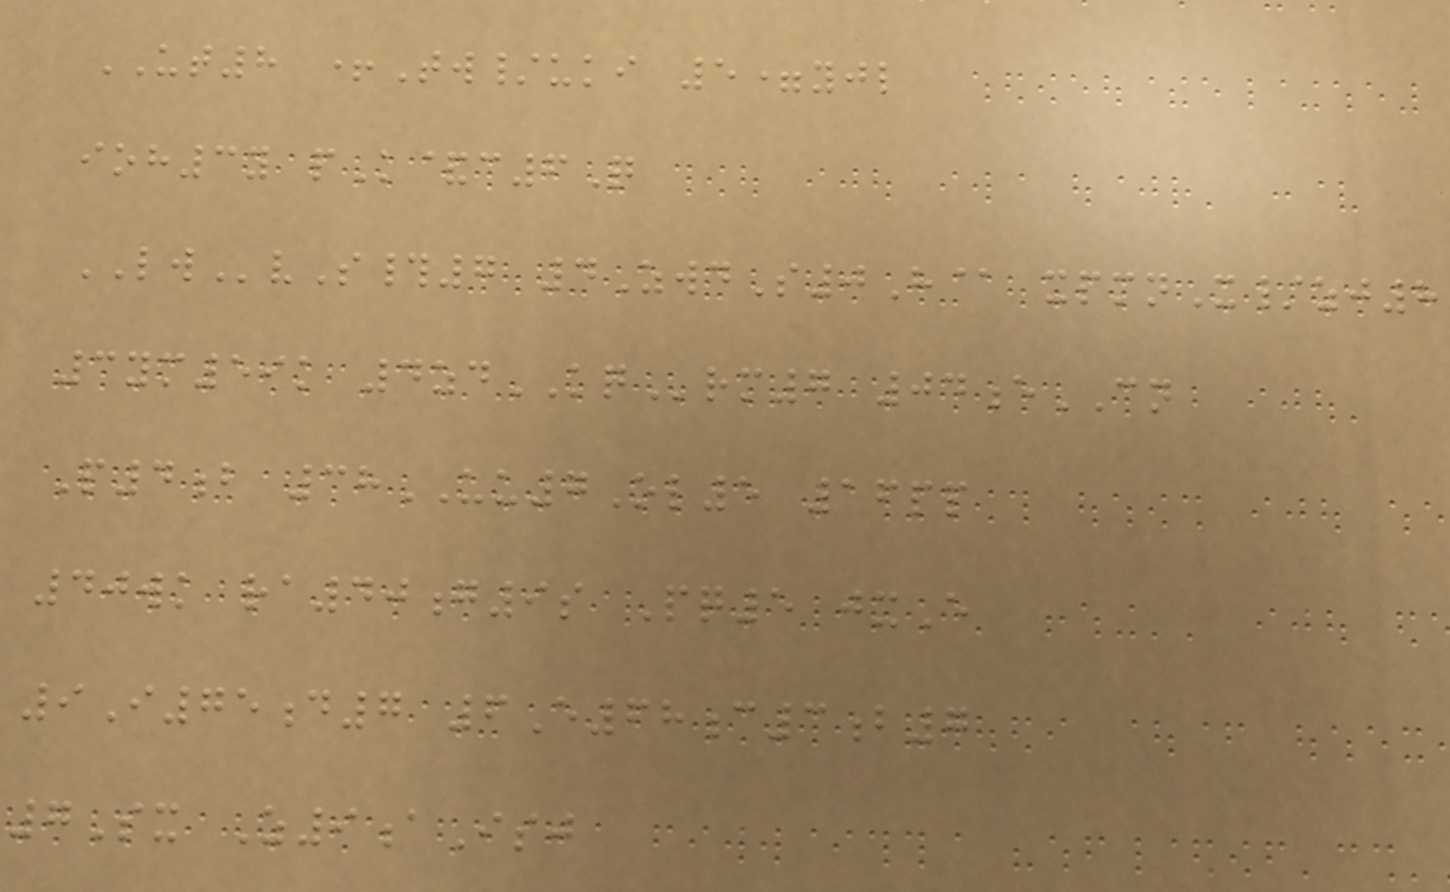UT8 +Tw/uki 5=yjl
ioh3y pK&c6Q
LWvS#7 4ZwdS0H@ xpmnX/zj8
3ym59k 4zdKQrm7 04eCN
P4b 38UU7Ol5 16pp
40wk ra40g9s Pq5 jxE
9I75d7 6E68c3b7
7Sx Z9aIsj
